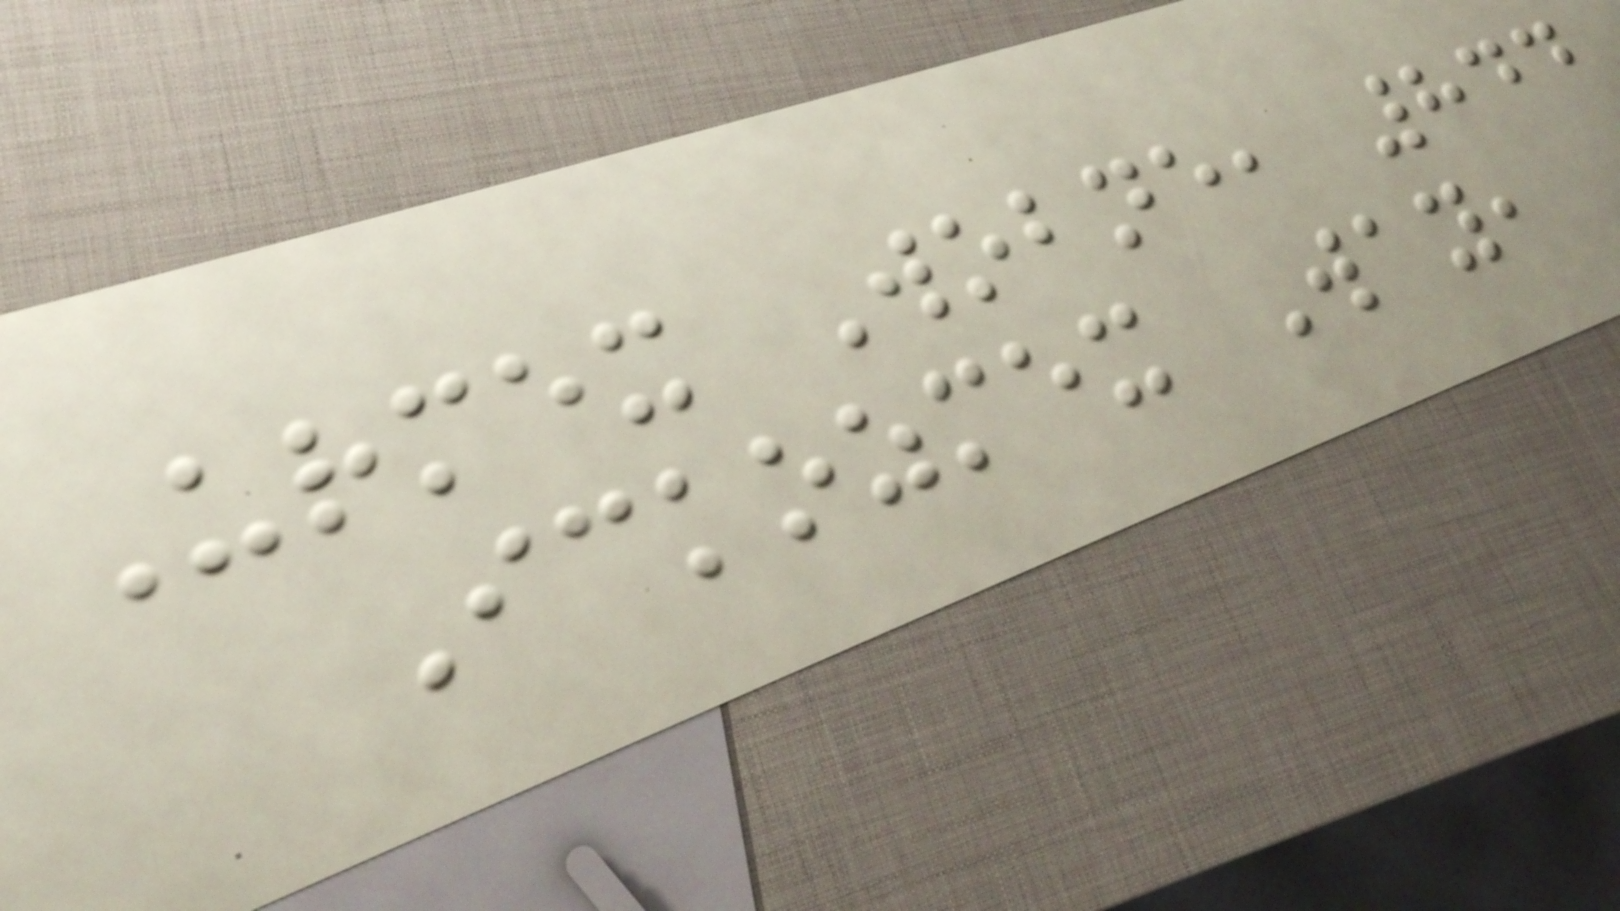Urmex Wobne, 844
Ickozmex Way,
